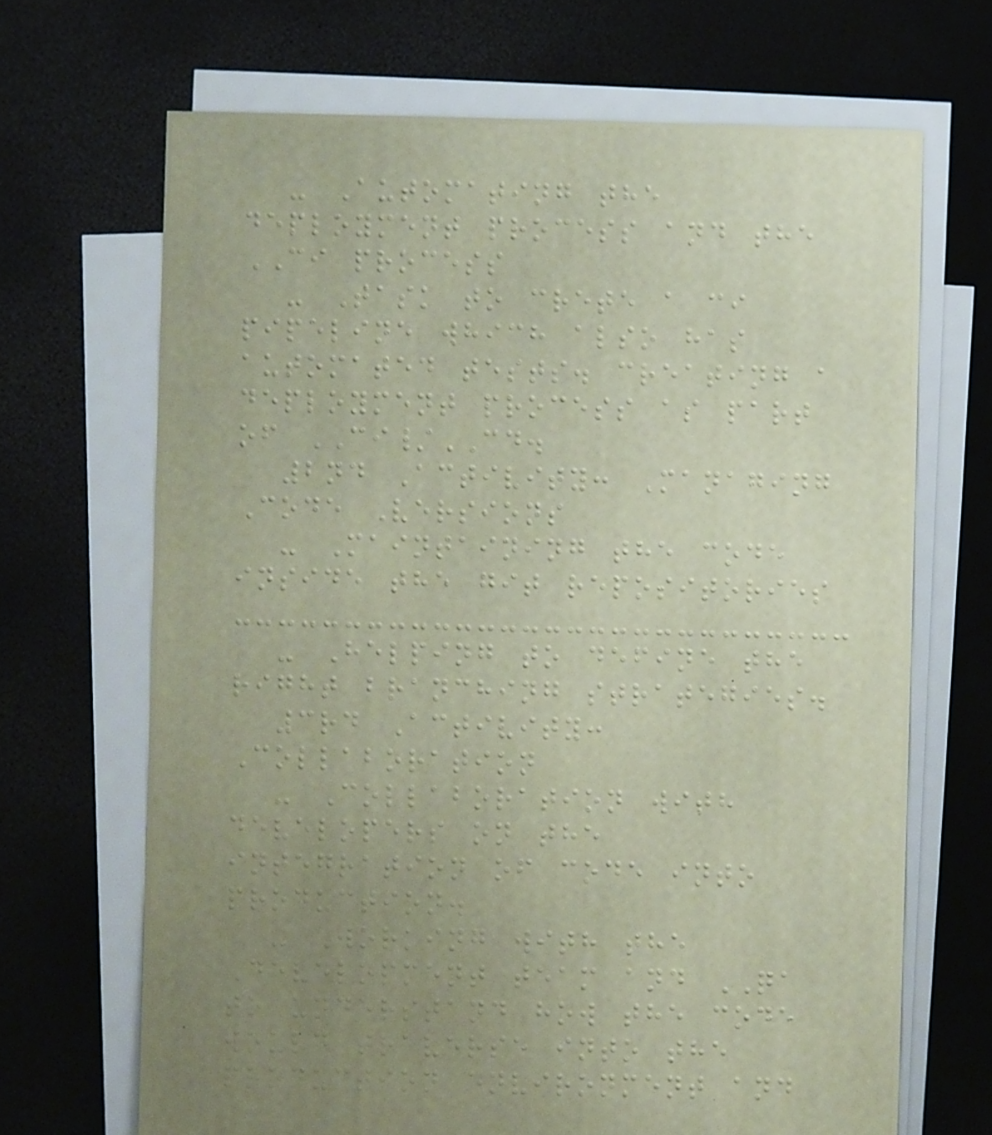- Automating the
deployment process and the
CI process
- Task to crete a ci
pipeline which also has
automated tests. creating a
deployment process as part
of CI/CD.
2nd Activity: Managing
Code Versions
- Maintaining the code
inside the git repositories
- Helping to define the
right branching strategies.
3rd Activity:
Collaboration
- Collaboration with
developers on the
integration of code into
production.
- Working with the
Development team and QA
to understand how the code
would traverse into the
production environment and
